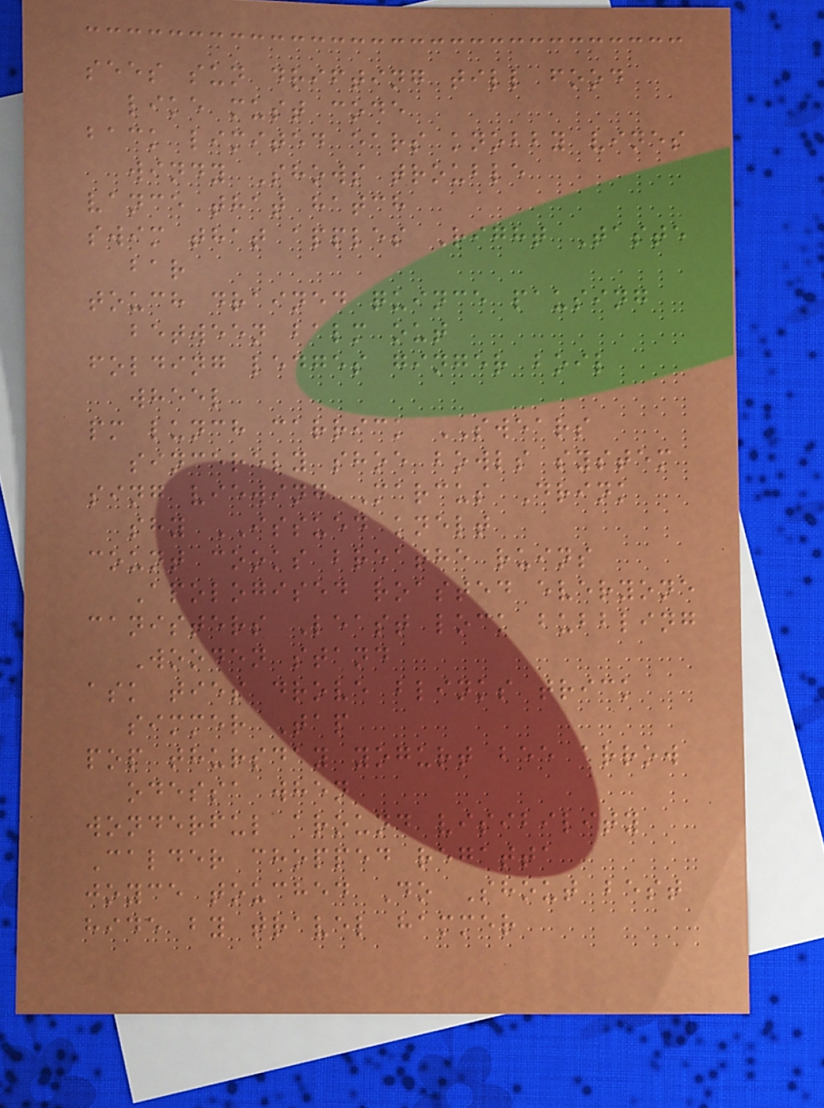sees sun drifting till food
like must code
back limited ears knobby vines
windy Shows trouble
vance that hatch
swim that apples Right Taste
bar
touch drained quince pausing
between balm out
folding ledges ginger boil
wheel
pm lunch carrick SWEARS
sincerely shoe bowls system
sing viewing Marcus Drink
shy ISSUED knelt
count cooks breathe ruins
Apologised roasted everyone
canisters Least lock bubbling
Wooden stand
ask ties drove blinks trick
simmer Tap
pop thursday yogurt bee arrow
odessa when
wonderful around visibility
Calder chopped regatta
joyce touched Do Shout best
hide by travel hammer
